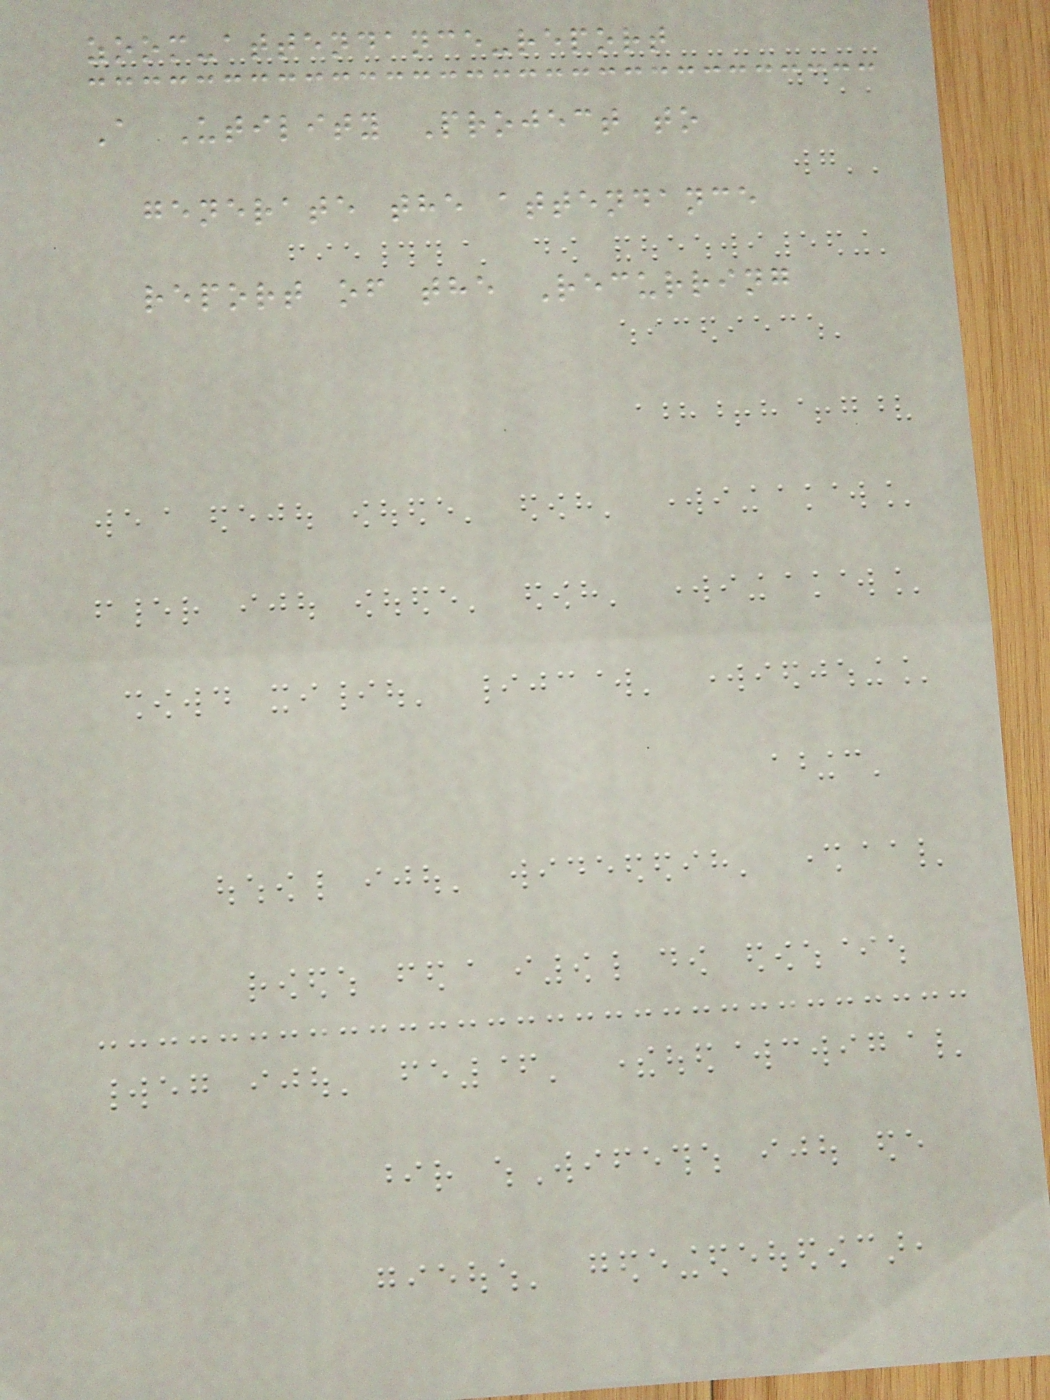zoom-attendance-report
A Utility Project to
generate the attendance
report of the Recurring
